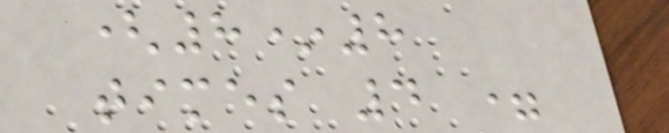(8*8
times 4 =
